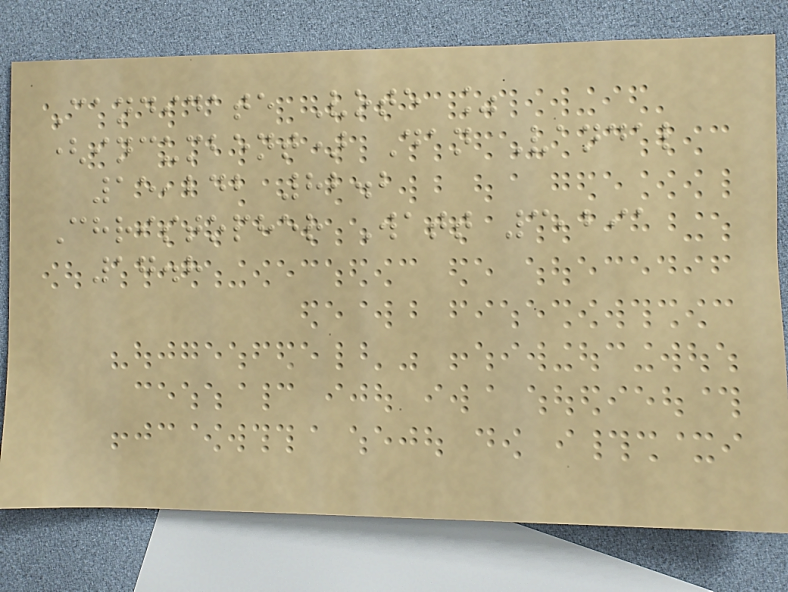Candidate Vote %
(incumbent) Dan Vandal
15,242 82.2
Christopher Watt 3,291
17.8
